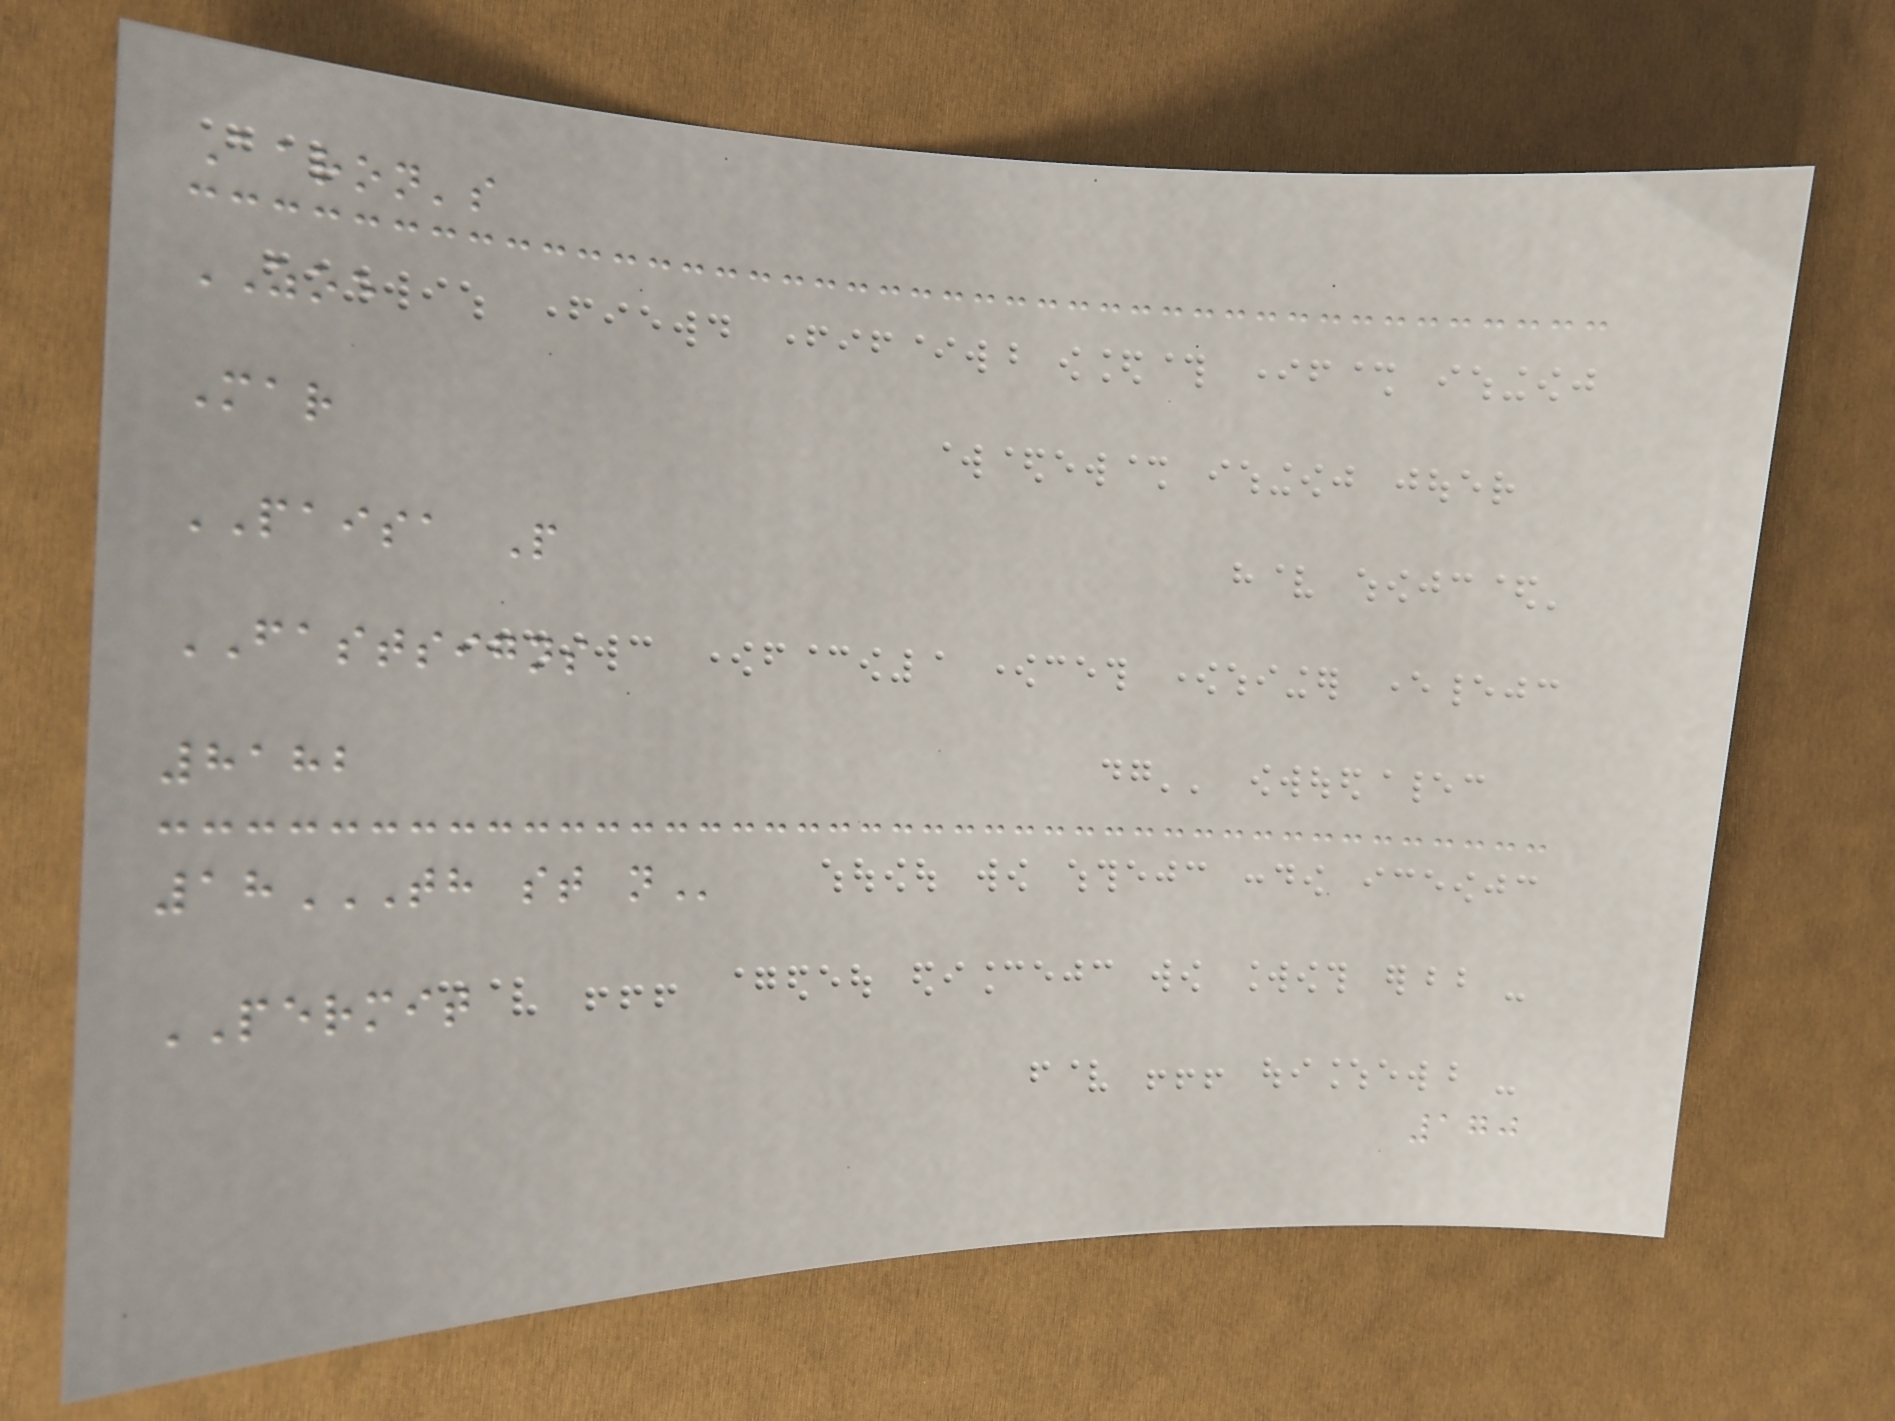Aaron's
ZOE
Mar
PAISA P
FASTSIGNS
8182
18TH ST N
PERMIT
170
